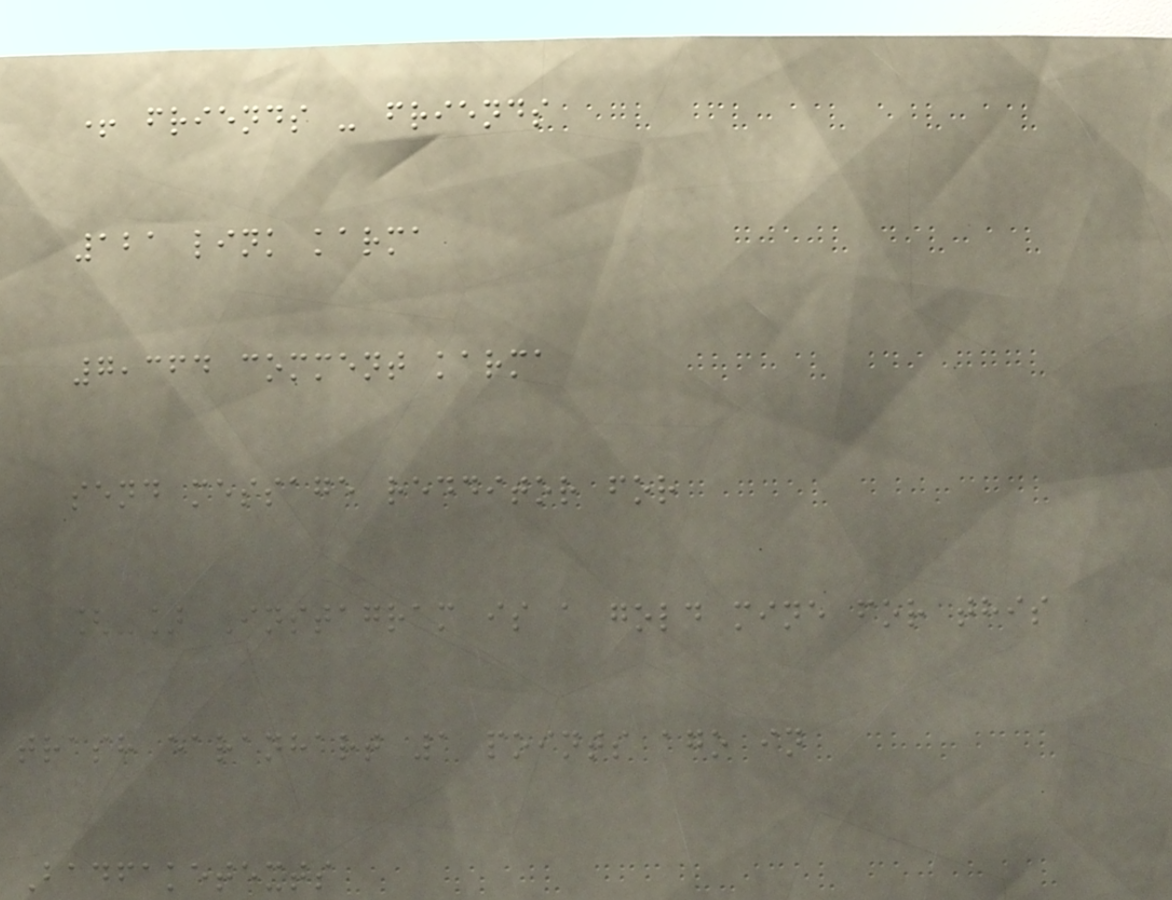+ friends - friends
121 link karma
7,364 comment karma
send message redditor for
[-] Instagram is a gold mine for this
trash earanhart 1 points ago in
Badfaketexts
